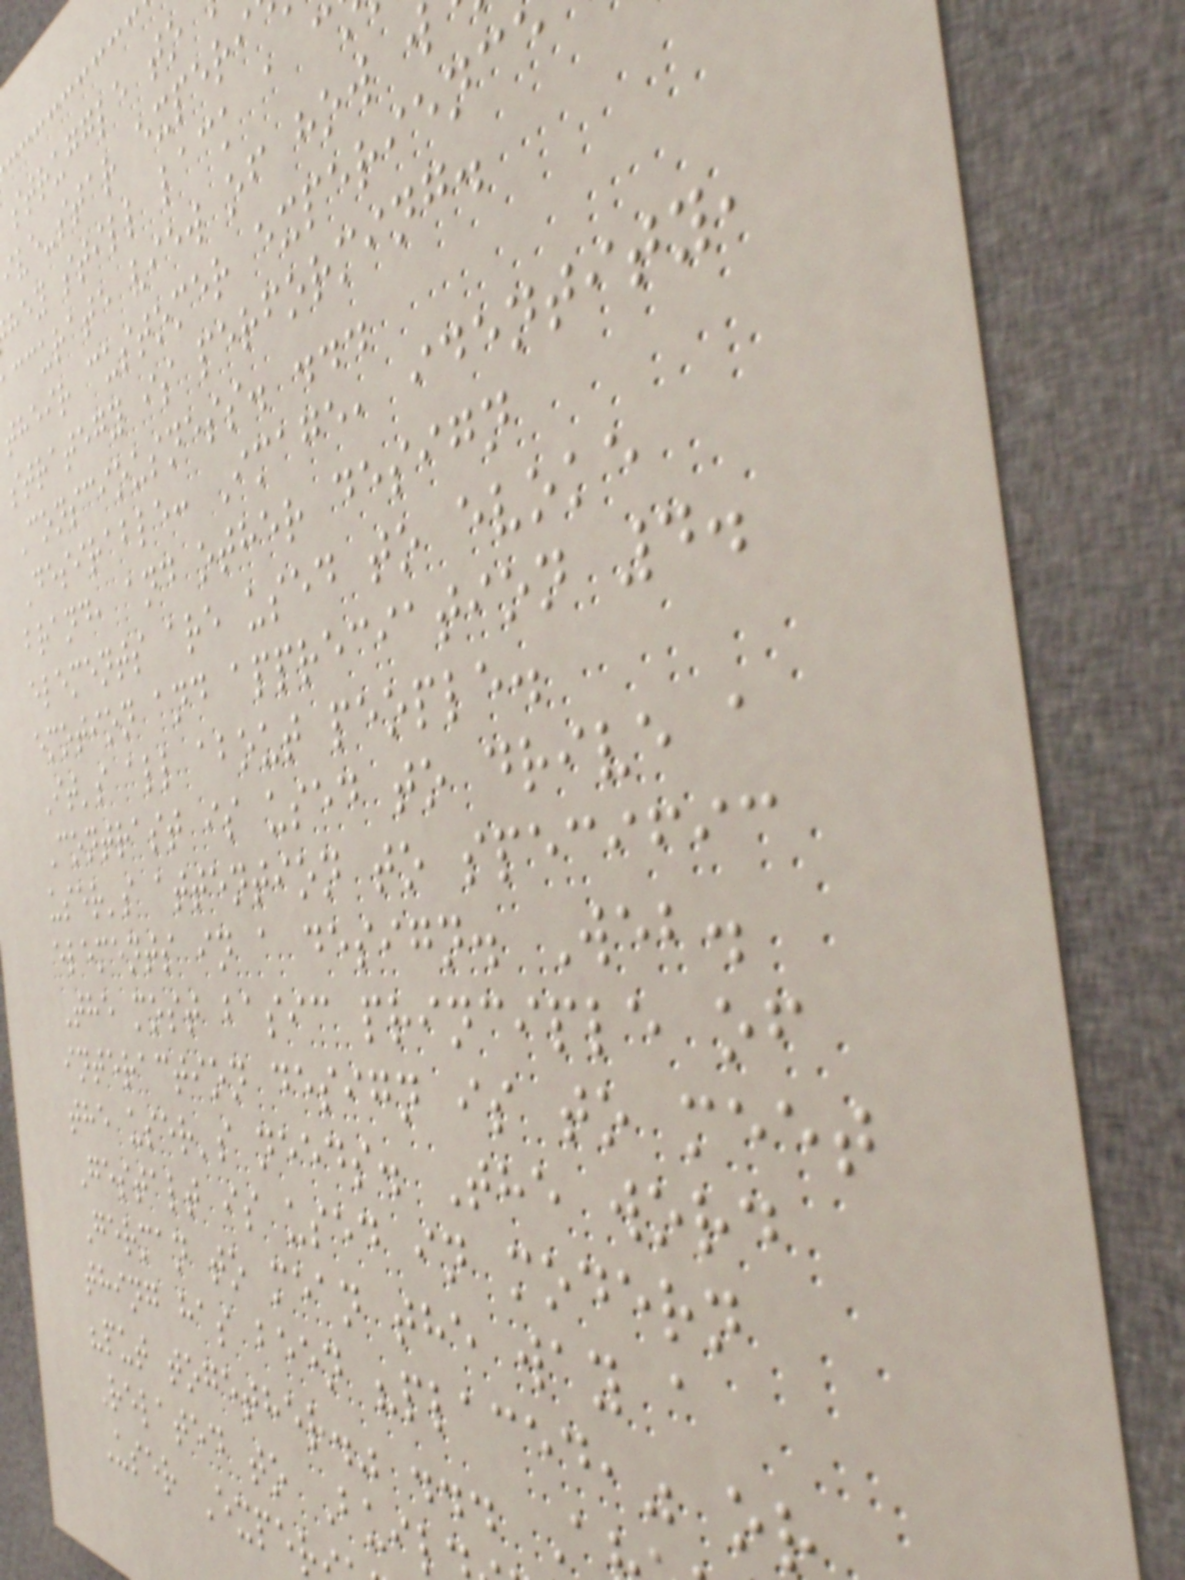struggle to
ive-star experi
hey still lack a c
ccurate view of how w
their customer experienc
strategy is performing.
Consciousness. ...
Desirable: Image, identity,
brand, and other design
elements are used to evoke
emotion and appreciation 4.
It's all about people.
Contrast is used to drive a
user's attention to specific
elements in a design. Web.
The most basic principle of
interaction design is to meet
the user's needs. The word
Gestalt is used in modern
German to mean the way a
thing has been "placed," or
"put together." ... A
Related to Bui
User Expe
